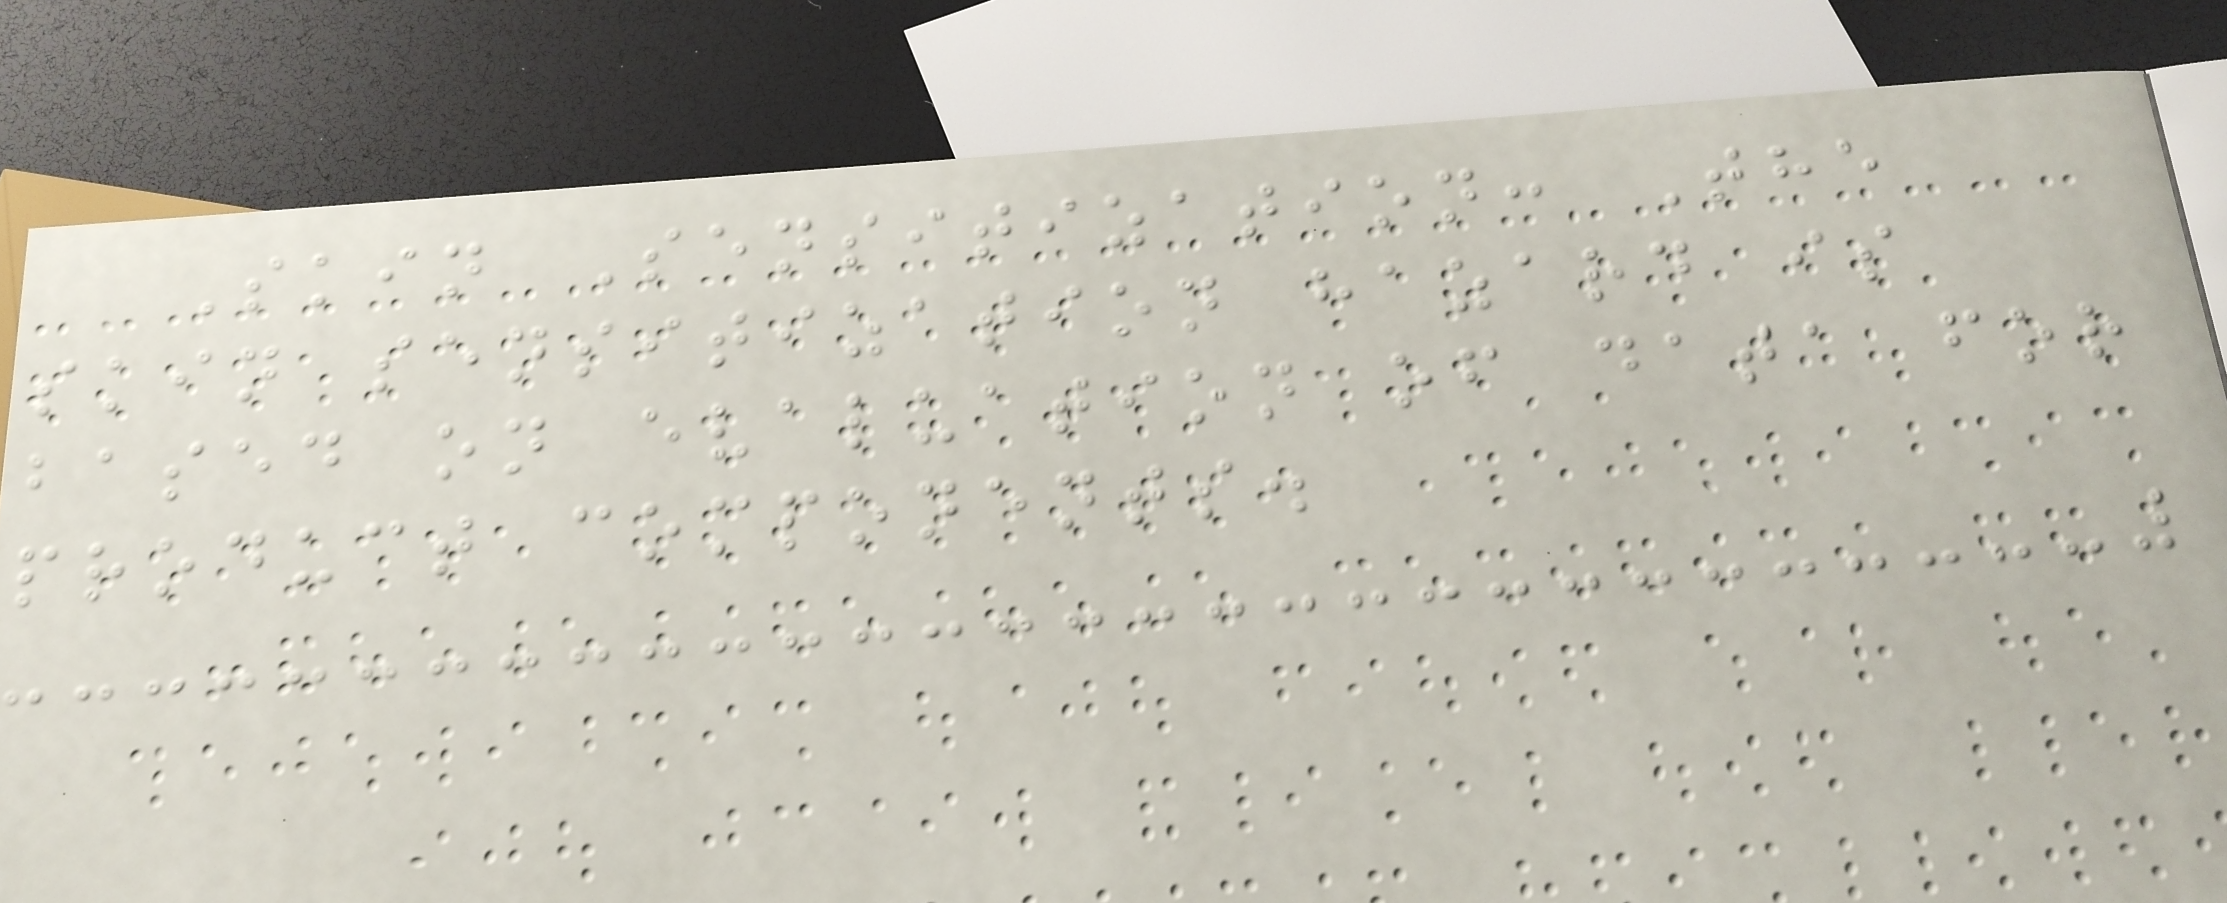Skin Sensitization: The
skin sensitization hazard is
based on evaluation of data for
product components.
